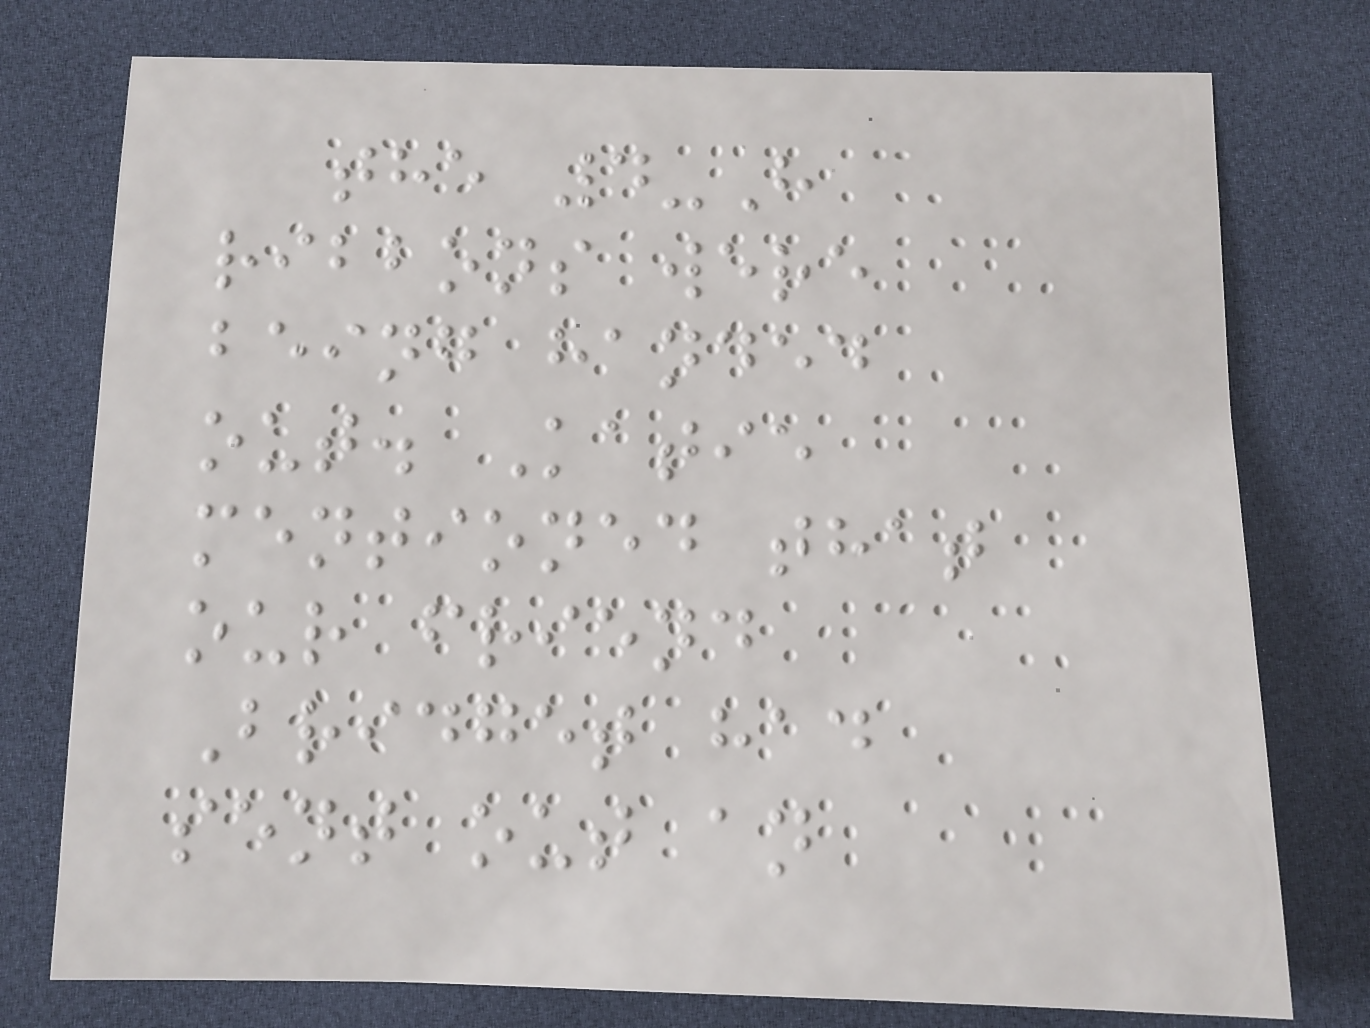the 4-H
ribbons were
being handed
out. Katie
mentioned that
our friend
Bridget had
sent out an
